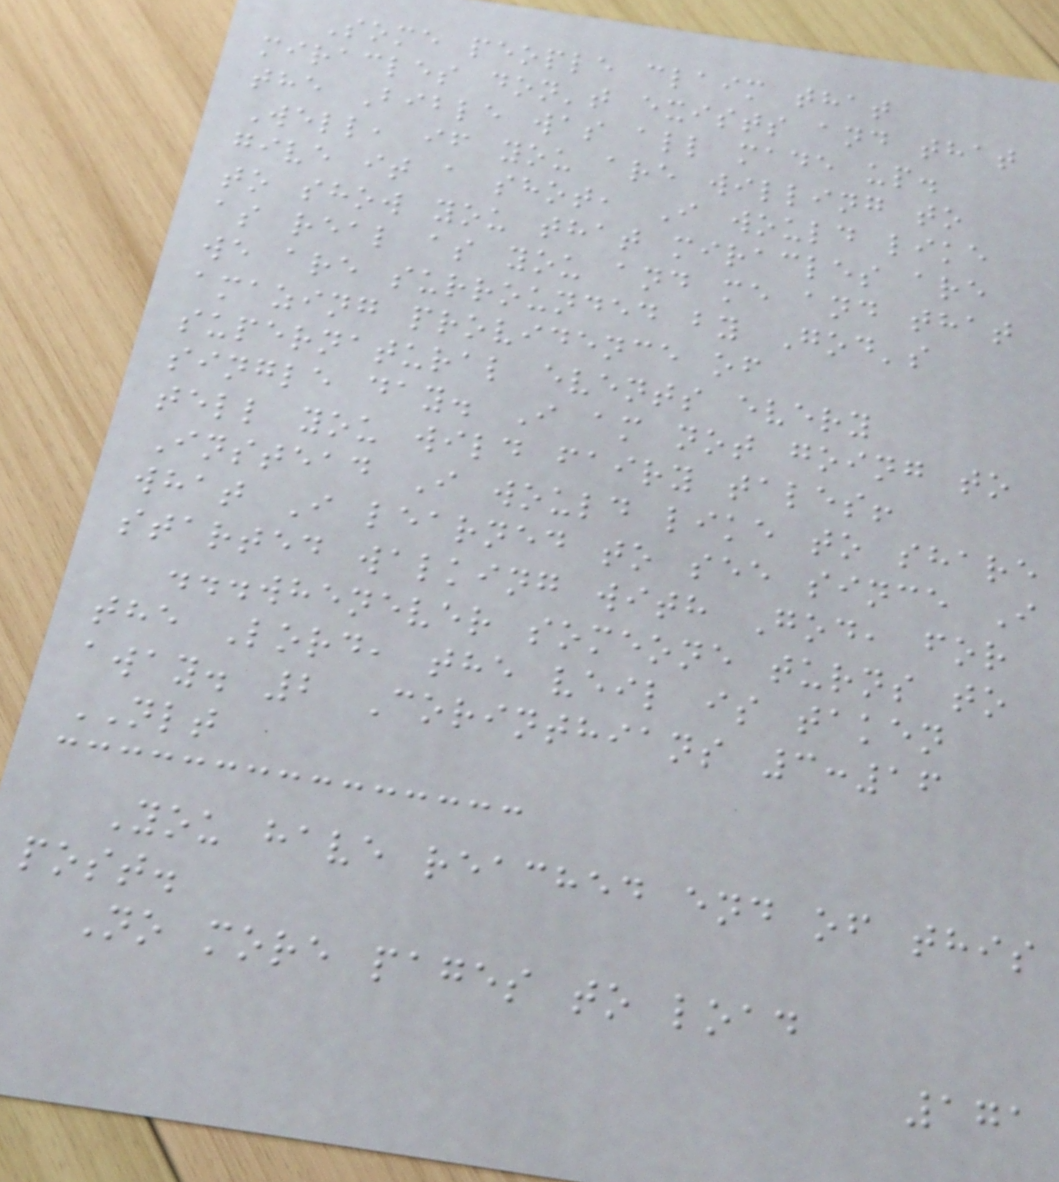Some people claim that
miracles don't exists and that
the Bible was all made up.
Well, if you are willing to
give it a shot, I would like
to show you that miracles are
as real as you and me and that
we are surrounded by God's
amazing providence of
supernatural events every
single day. I am not going to
tell you wild fairy tales!
Instead I would like to share
what I learned to see since I
started walking with God, for
...whenever someone turns to
the Lord, the veil is taken
away. 2 Corinthians 3:16
NLT
You have reached end of this
post.
No more pages to load
171
